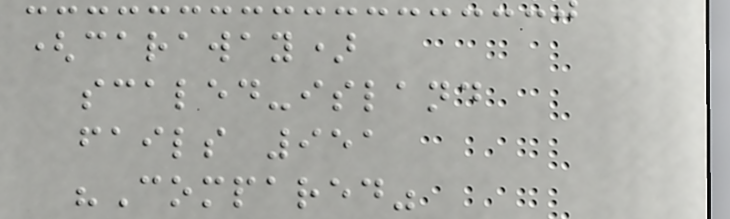(caraway)
scaled-island
fails 951
"Compared"
